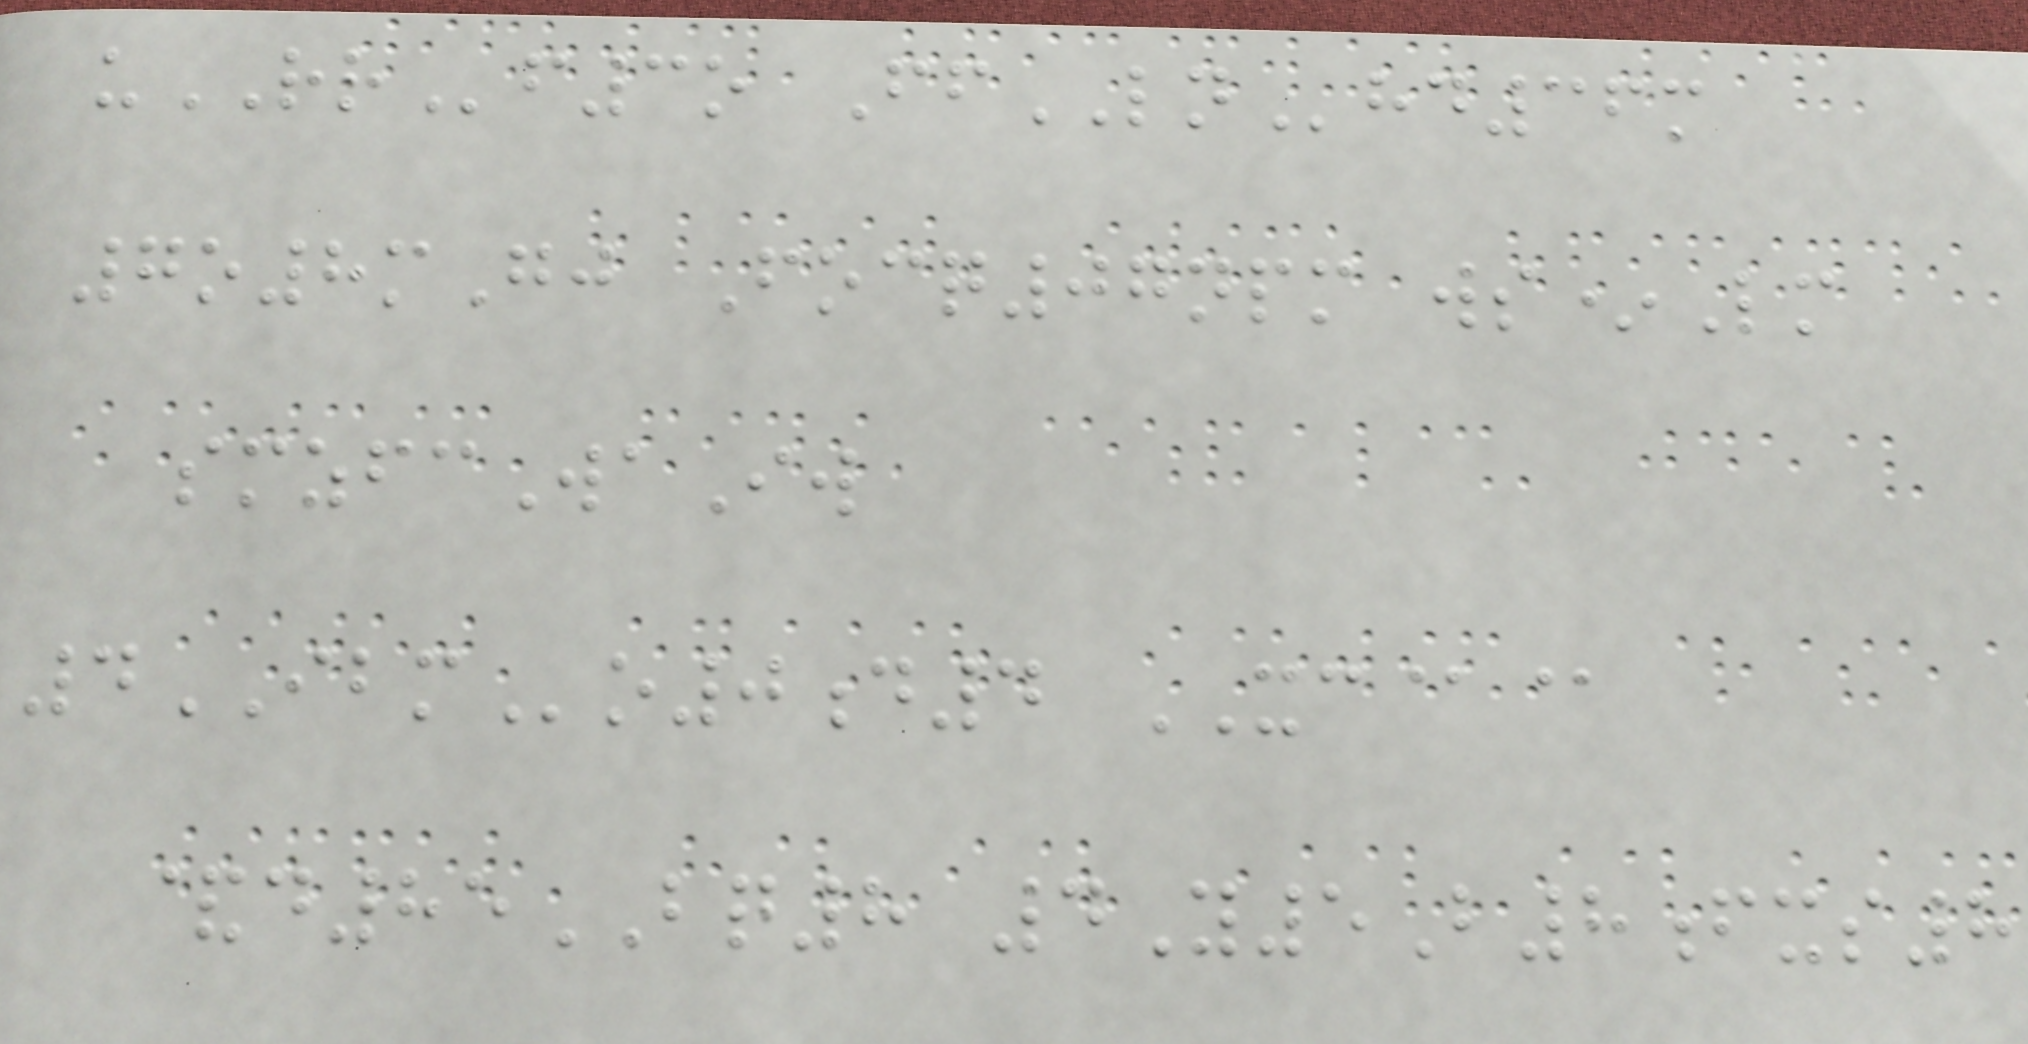uRRf3o FfLNhd36m
7o8mGj Focq07npm ws*Lm
smzfcWaIw
4IBMo0d4 XC@@
&d85BQ8 4Y5B8fxs8
